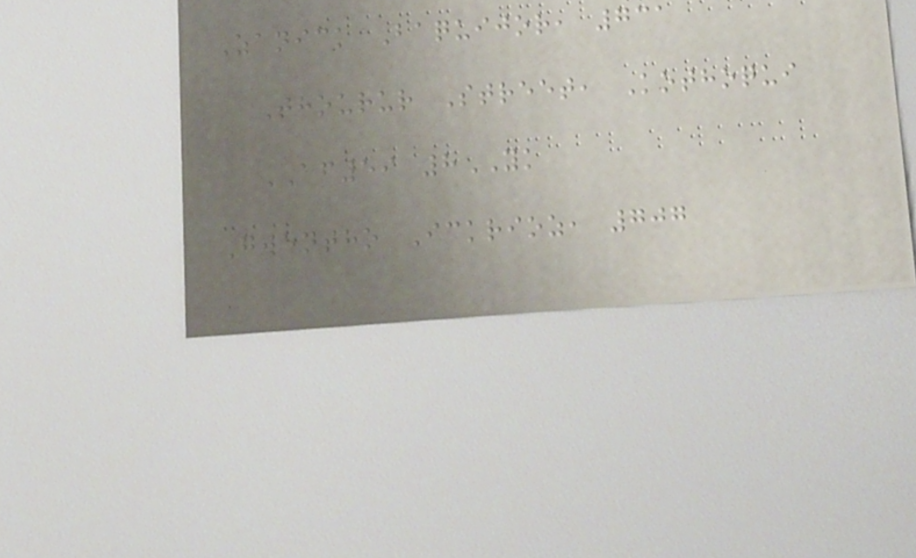Zanick Baquijor, 731
Thourur Street, Kothoqui
AF59 8YK
Gwentho Ickrioz, 707
